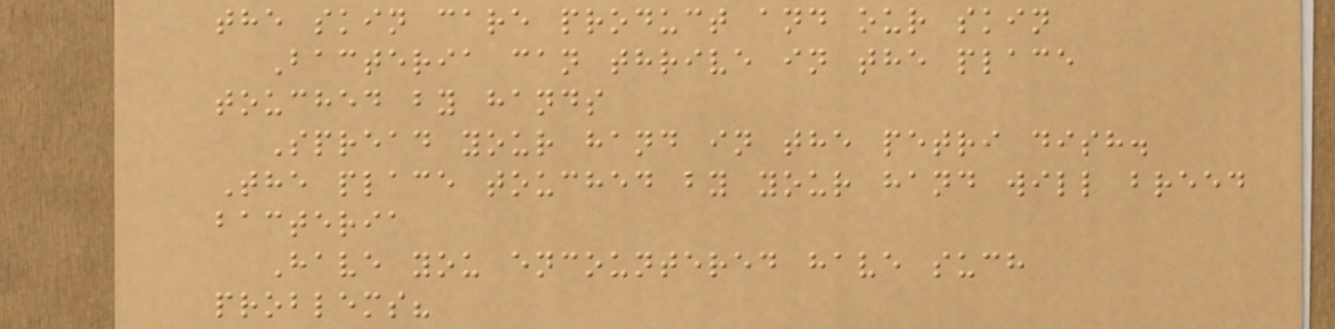the skin care product and our skin
Bacteria can thrive in the place
touched by hands
Spread your hand in the petri dish.
The place touched by your hand will breed
bacteria
Have you encountered have such
problems?
